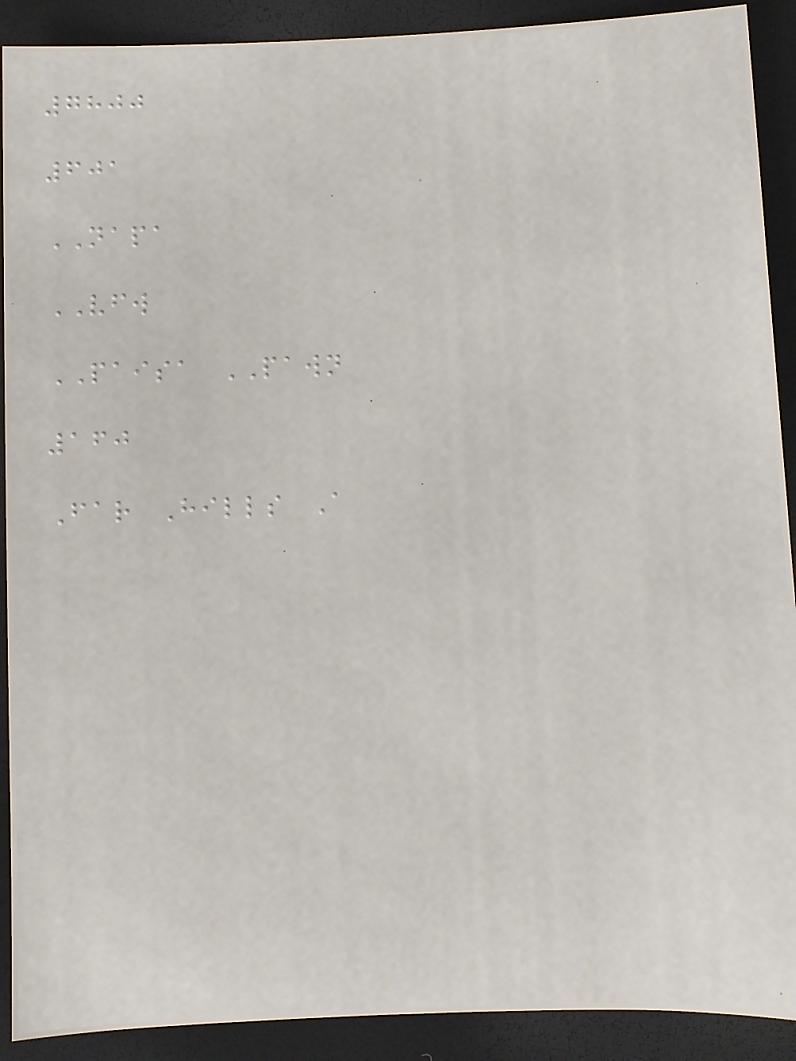7800
601
NAPA
VFW
PAISA PAWN
160
Far Hills A
